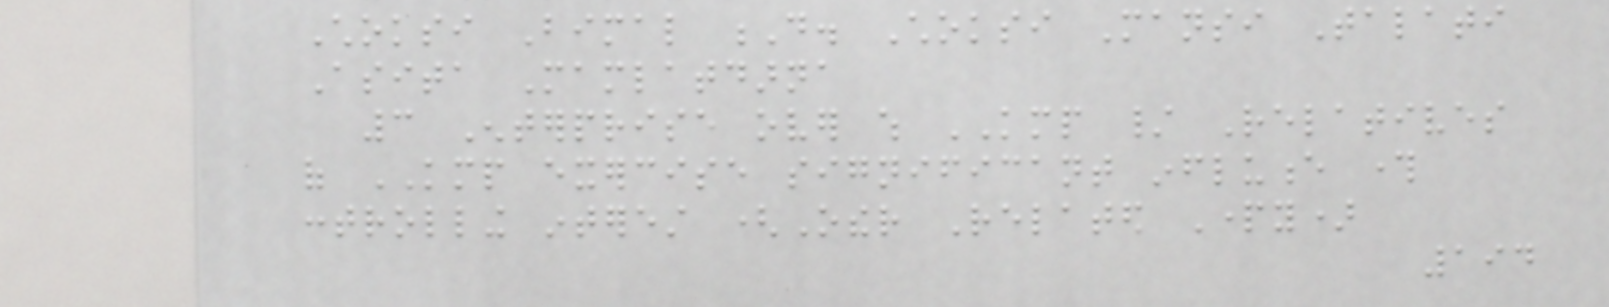Choksi Bimal D. Choksi Mansi Talati
Asita Mamlatdarna
3 Enterprise over which KMP / Relatives
of KMP exercise significant influence through
controlling interest (Other Related Party)
194
